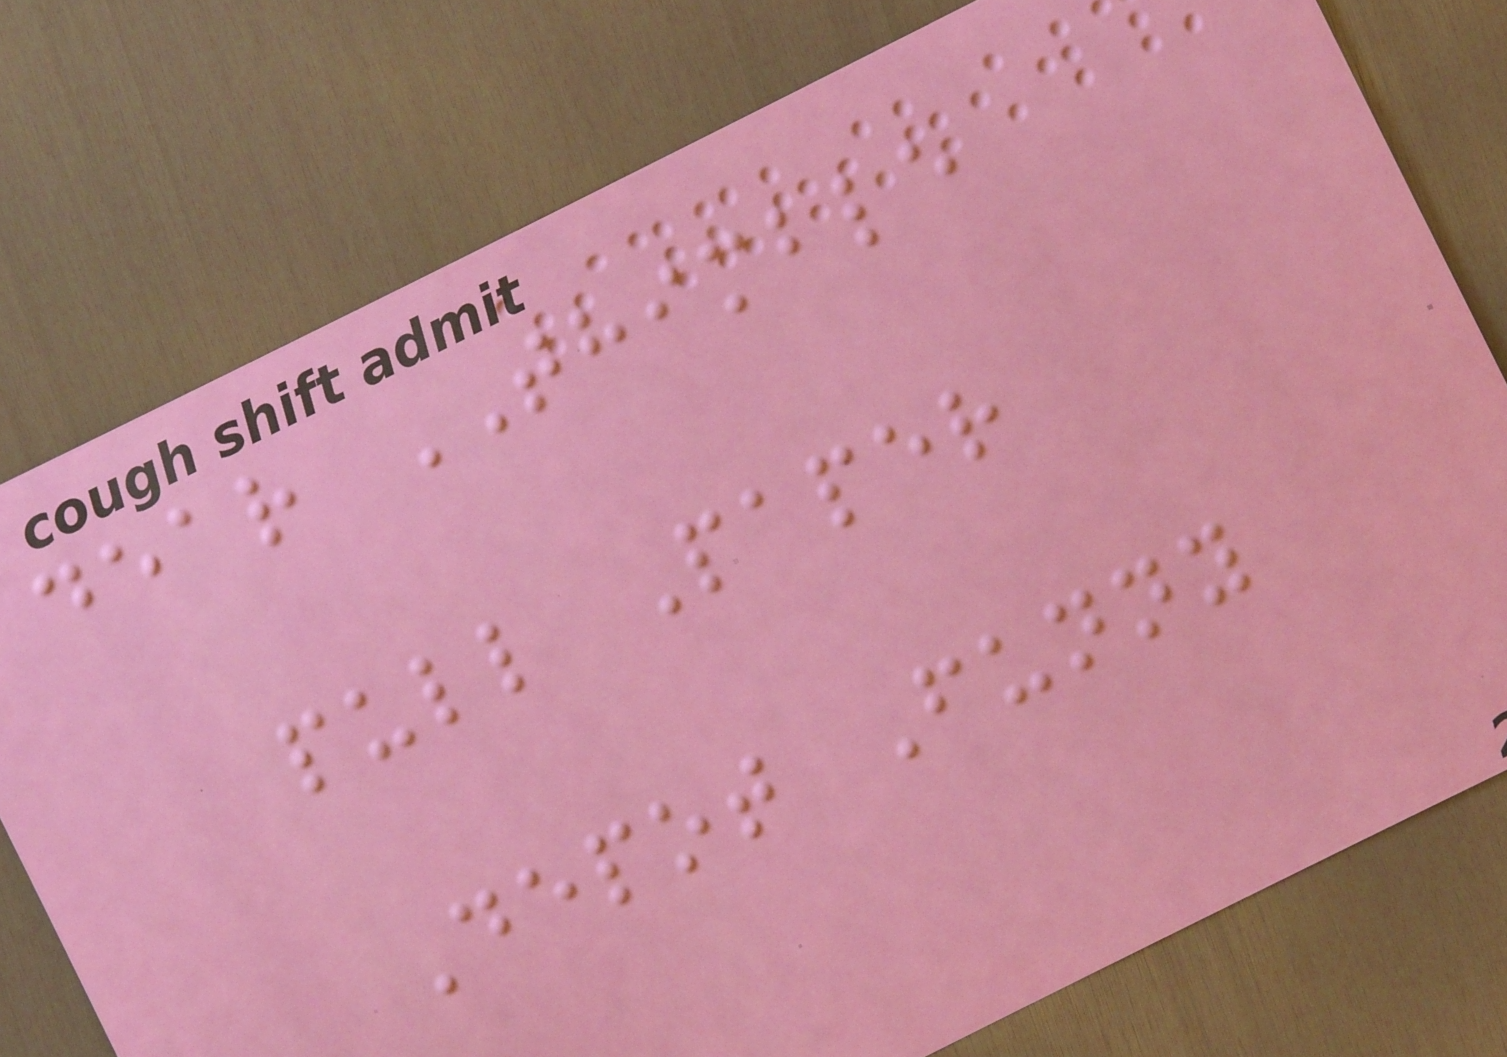dear THIMBLE
pull Paper
Depot Funny
